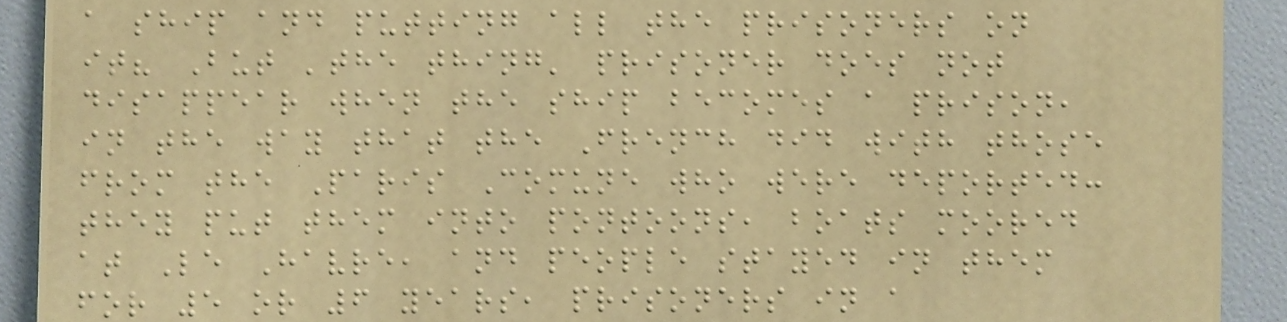a ship and putting all the prisoners on
it? But 'the thing' prisoner does not
disappear when the ship becomes a prison,
in the way that the French did with those
from the Paris Comune who were deported:
they put them into pontoons, boats moored
at Le Havre, and people stayed in them
for 5 or 6 years, prisoners in a
